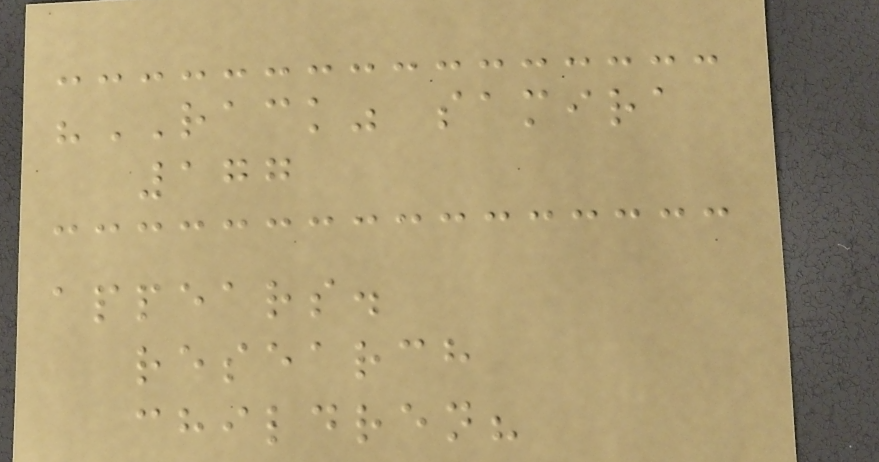"RACK" samira
177
appears.
research
children?
